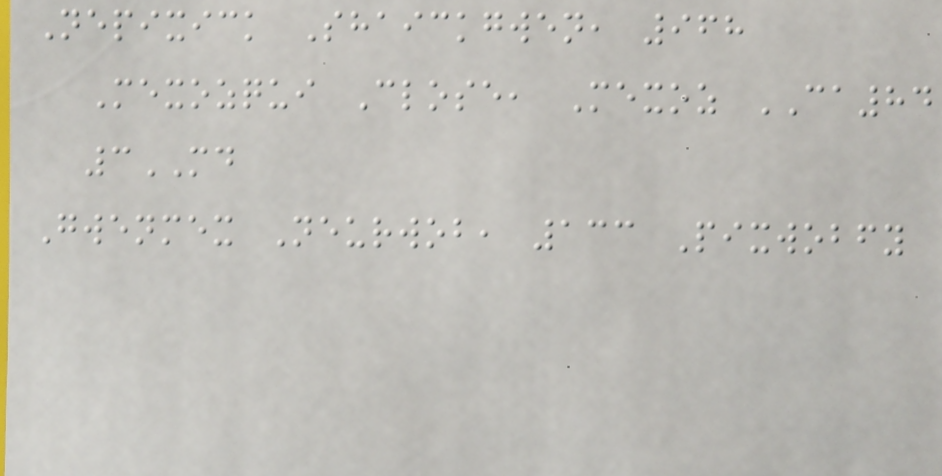Nepixick Shaickgwen, 968
Mexozqui Close, Mexoz CA84
3MD
Gwenmex Neurwob, 133 Pixwobfy
